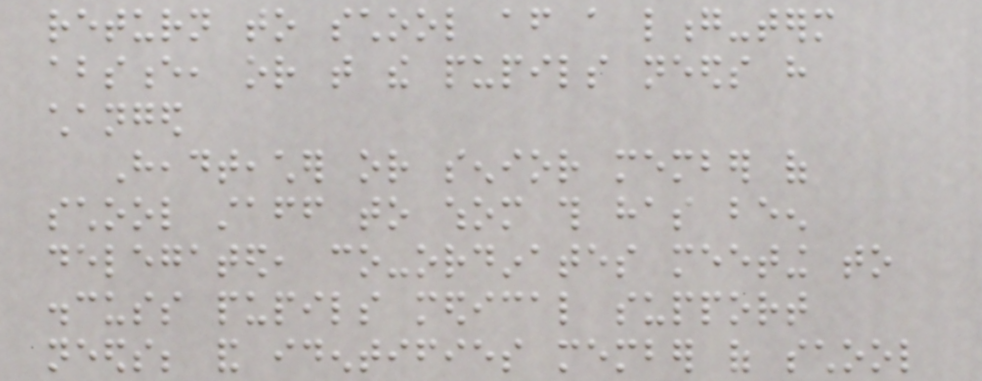return to school after a long-term
absence, or that the pupils needs have
changed
Headteacher or senior member of
school staff to whom this has been
delegated, co-ordinates meeting to
discuss pupils medical support
needs; and identifies member of school
